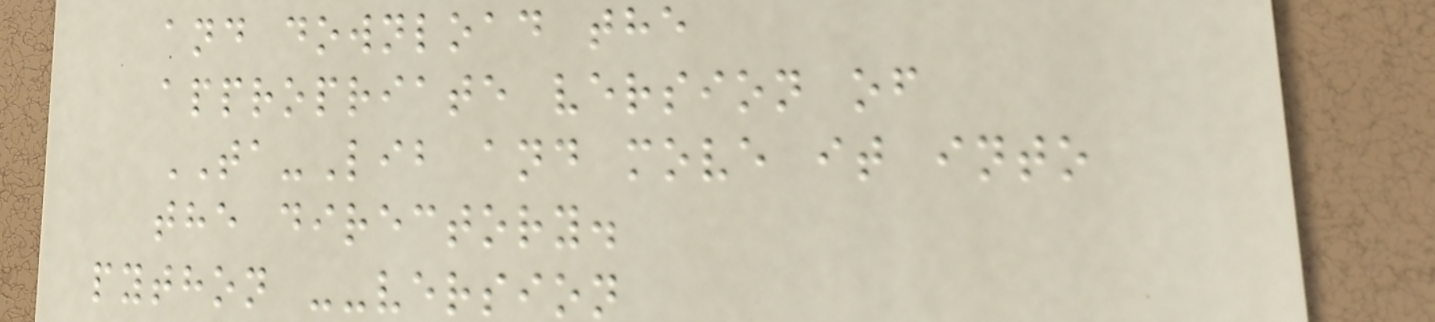and download the
appropriate version of
TA-Lib and move it into
the directory.
python --version
